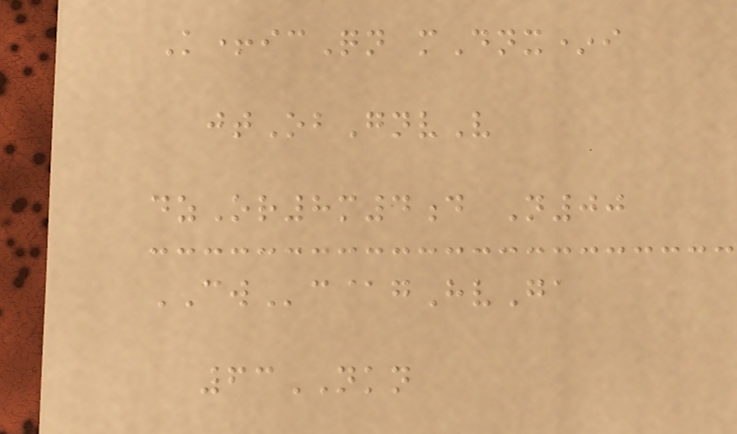K+icQn mDnx*i
jtObGnvV
dzOr8m4d N00
CWc@gHvGa
63NKN
